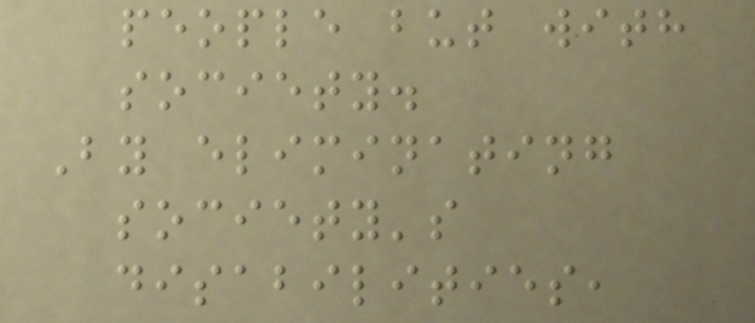people but with
society.
By eliminating
society's
disabilities,
